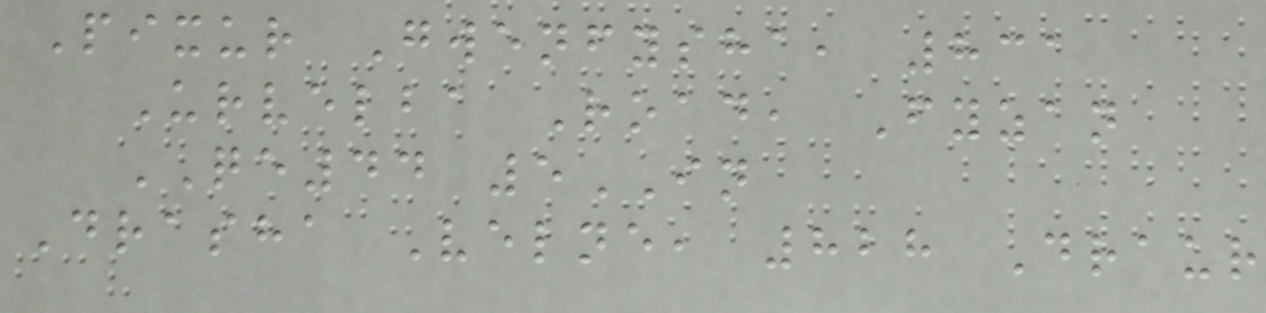Pixur Gwenfysha, 831
Urvelba Road, Fyzan
QE44 5IN
Drasha Velne, 828 Draur
